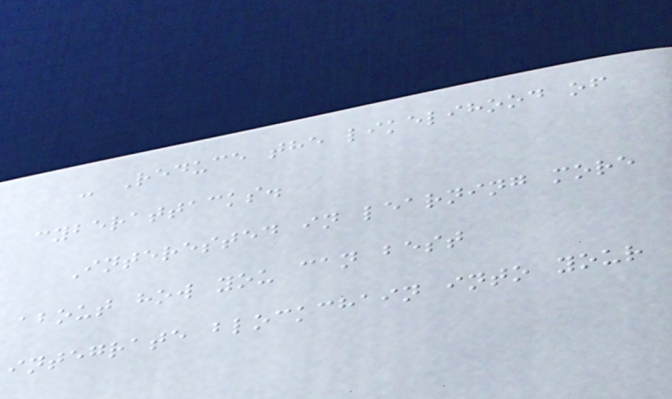- Reduce the likelihood of
cyberattacks.
Interested in learning more
about how you can best
integrate blockchain into your
